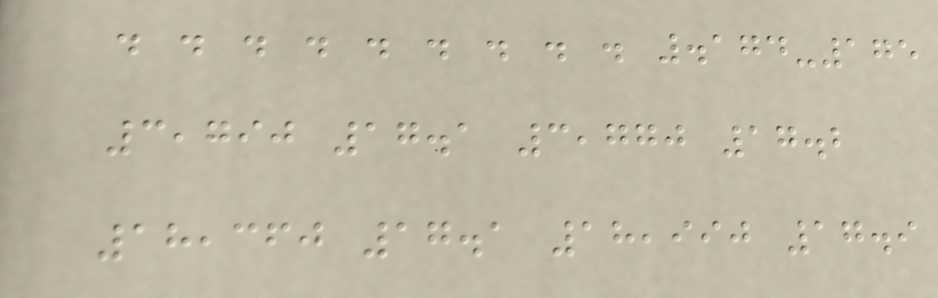. . . . . . . . . .174-175
3,790 17.1 3,770 17.2
18,360 17.1 18,990 17.9
